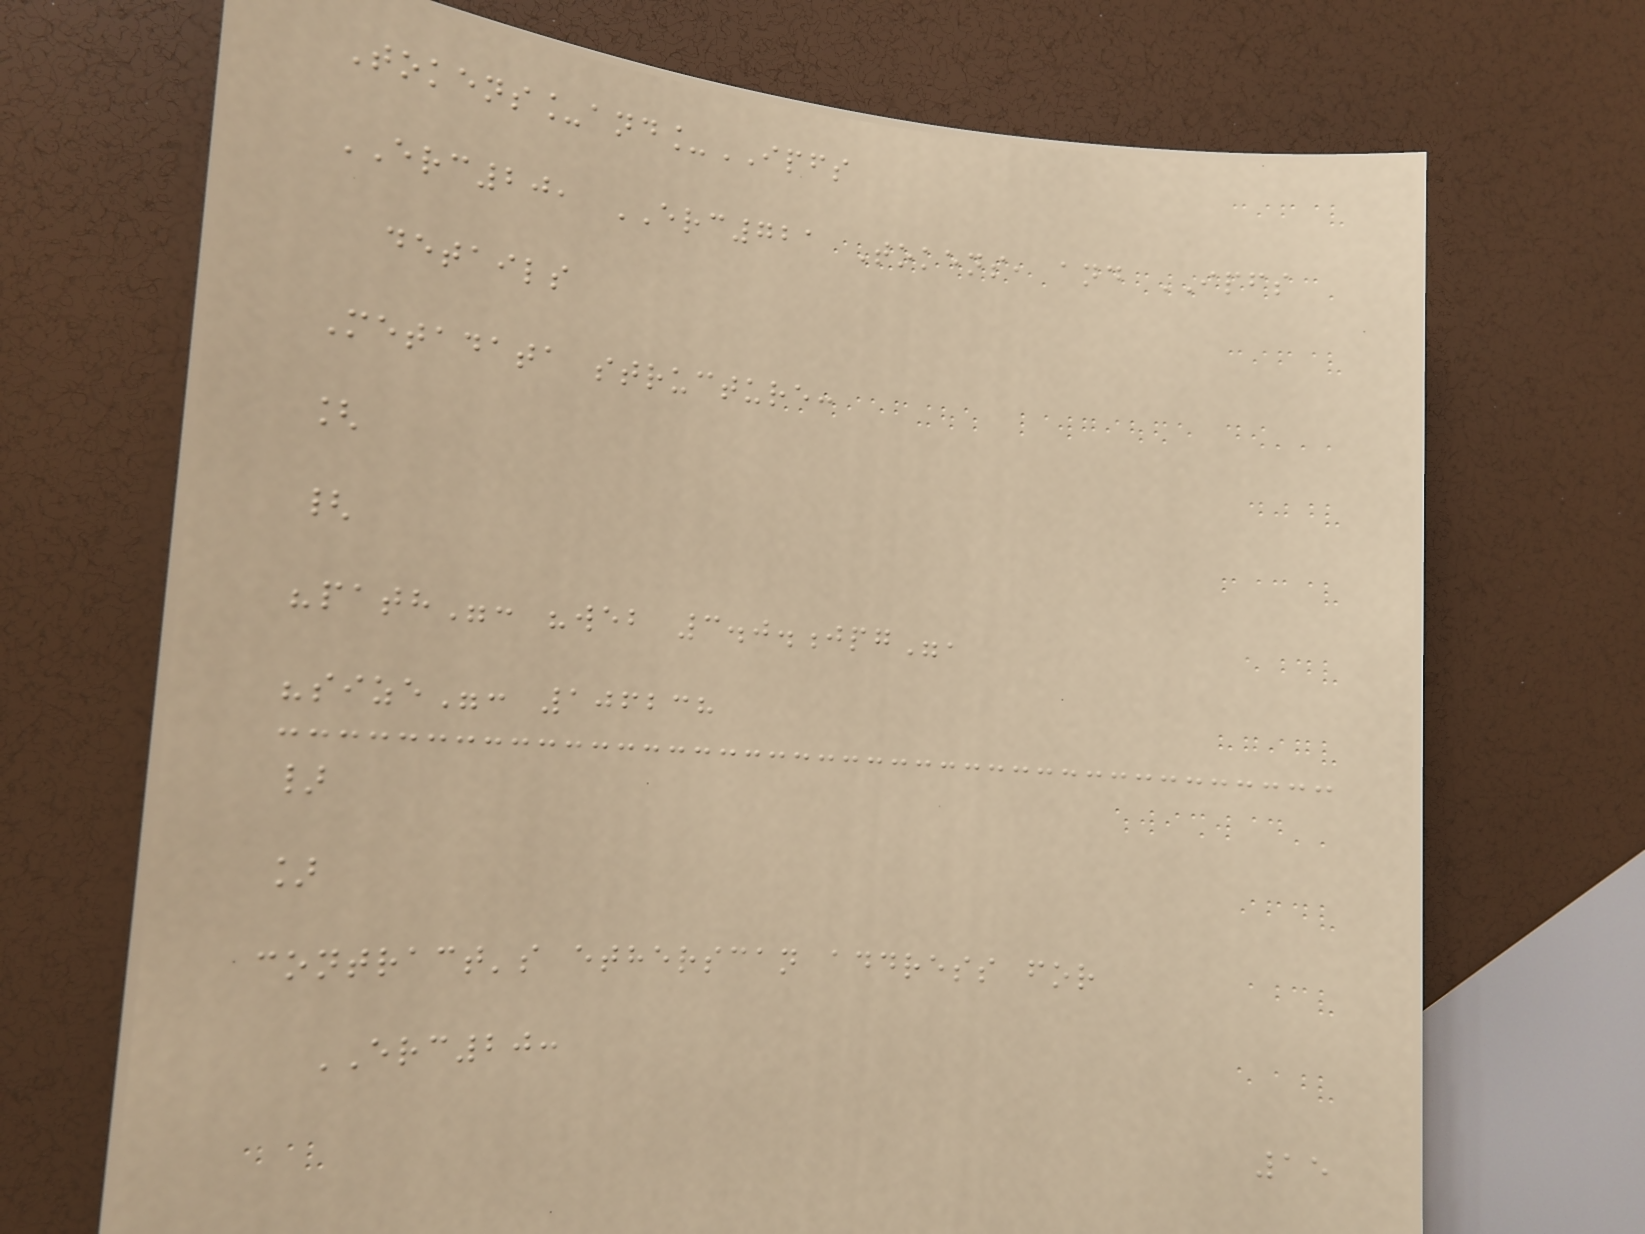Tokens_and_IPFS
ERC20, ERC721 Tokens, and IPFS
details
Metadata structure:
[
{
"path": "web 3.0.jpg",
"size": 106238
}
]
contract's etherscan address for
ERC20:
15
